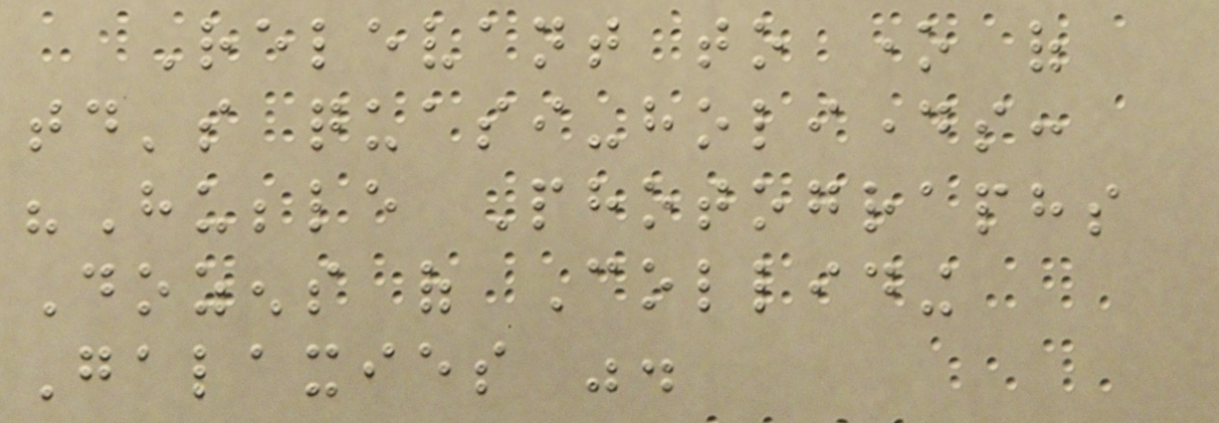Relevant to one of
today's quasi-holidays:
"Hubble Photographs
Dozens of Colliding
Galaxies ".
